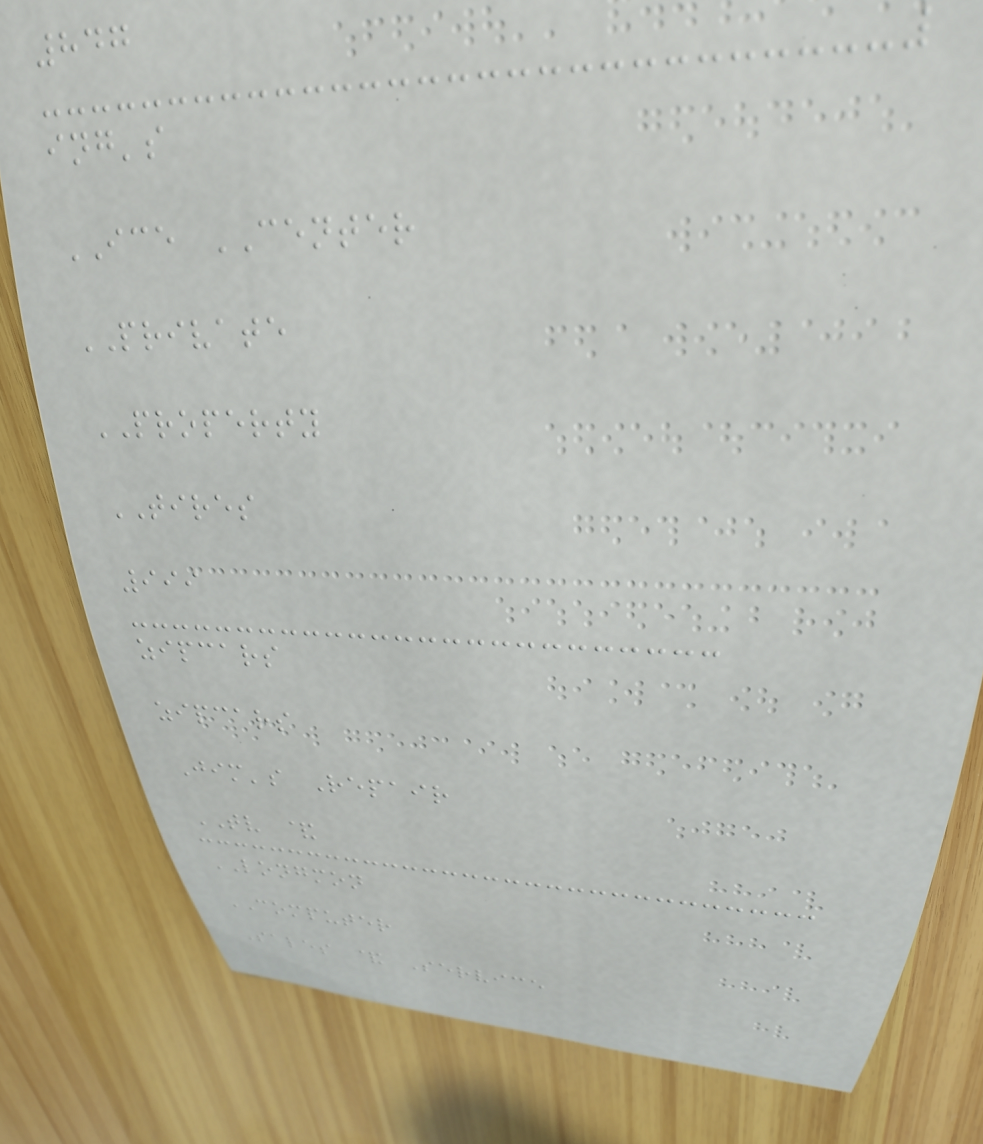847
ing's
ICE CENTER
PRIVATE
PROPERTY
TIRES
999
zipcars
zipcars
Jim's Repair
TV &
LONGMON
COMPUTER
Sales & Service
